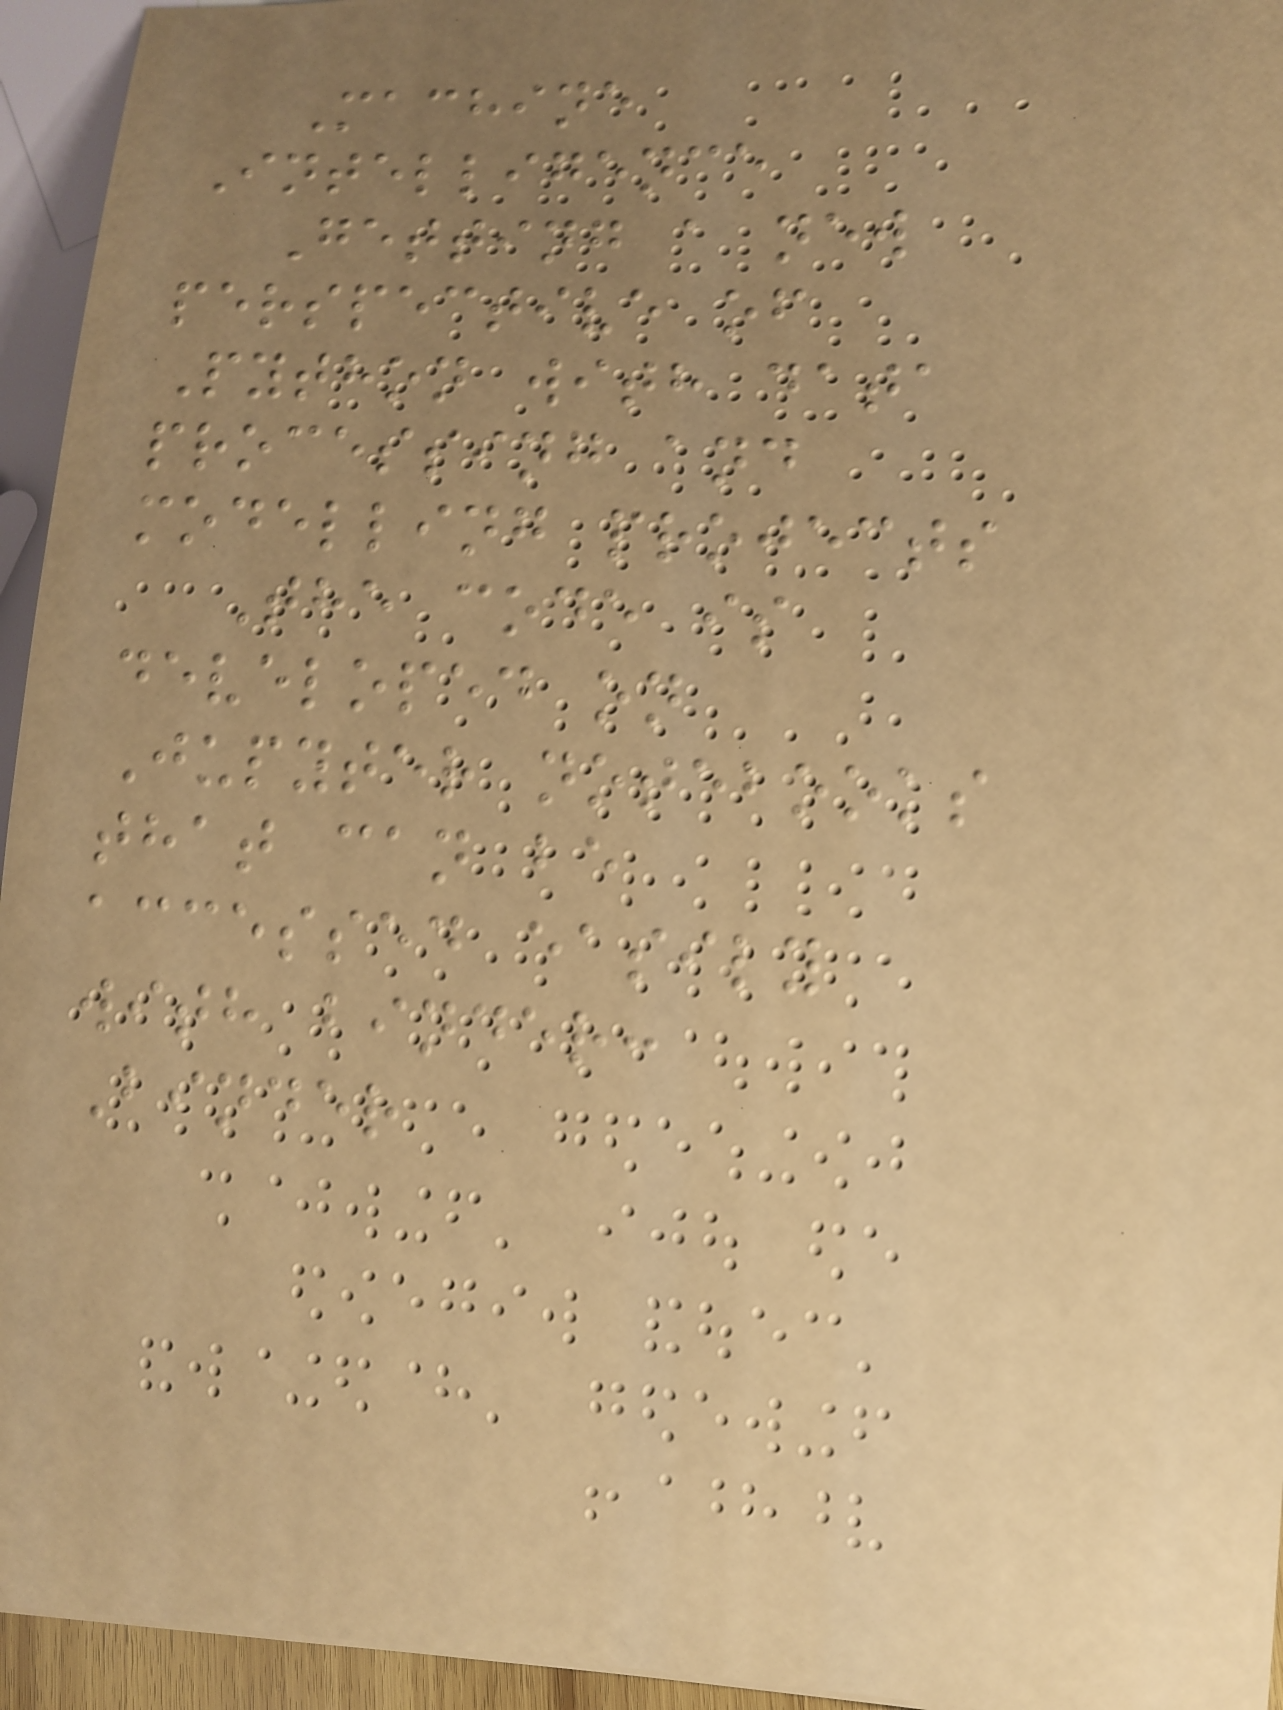Machine
Intelligence
Getting a new
perspective of
Python with data
processing and
modelling projects
The code is
developed on
Jupyter notebooks
that can be
accessed easily
with binder:
Binder
